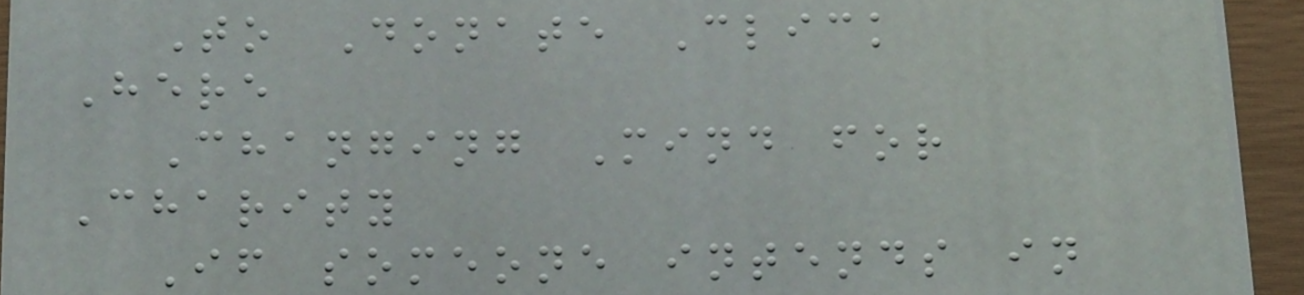To Donate Click
Here
Changing Mind for
Charity
If someone intends in
